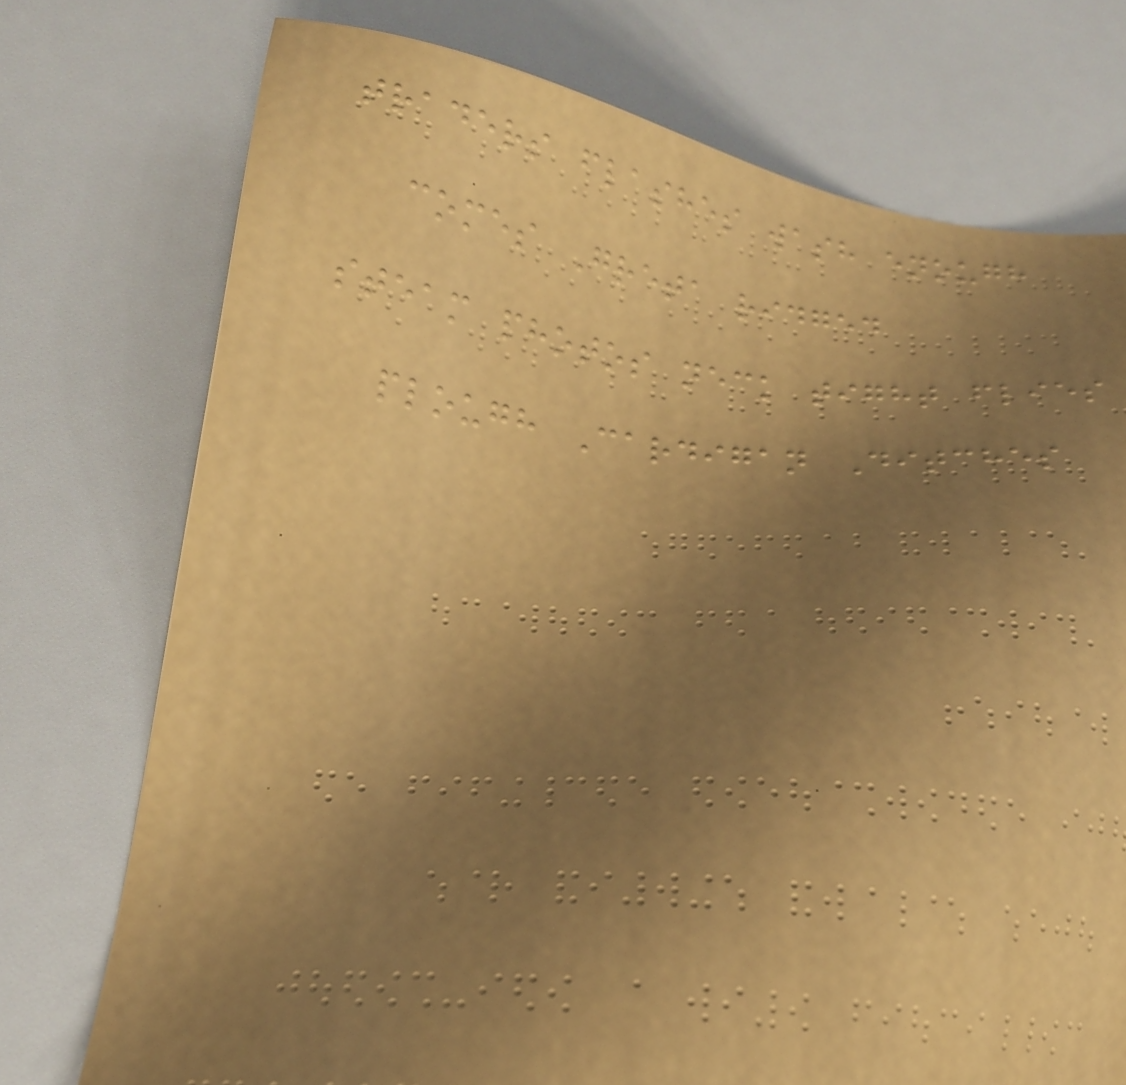traders flashes wash enough
comes Greta ridged
steam photos neck tight flies
plough Cardigan Ditches
